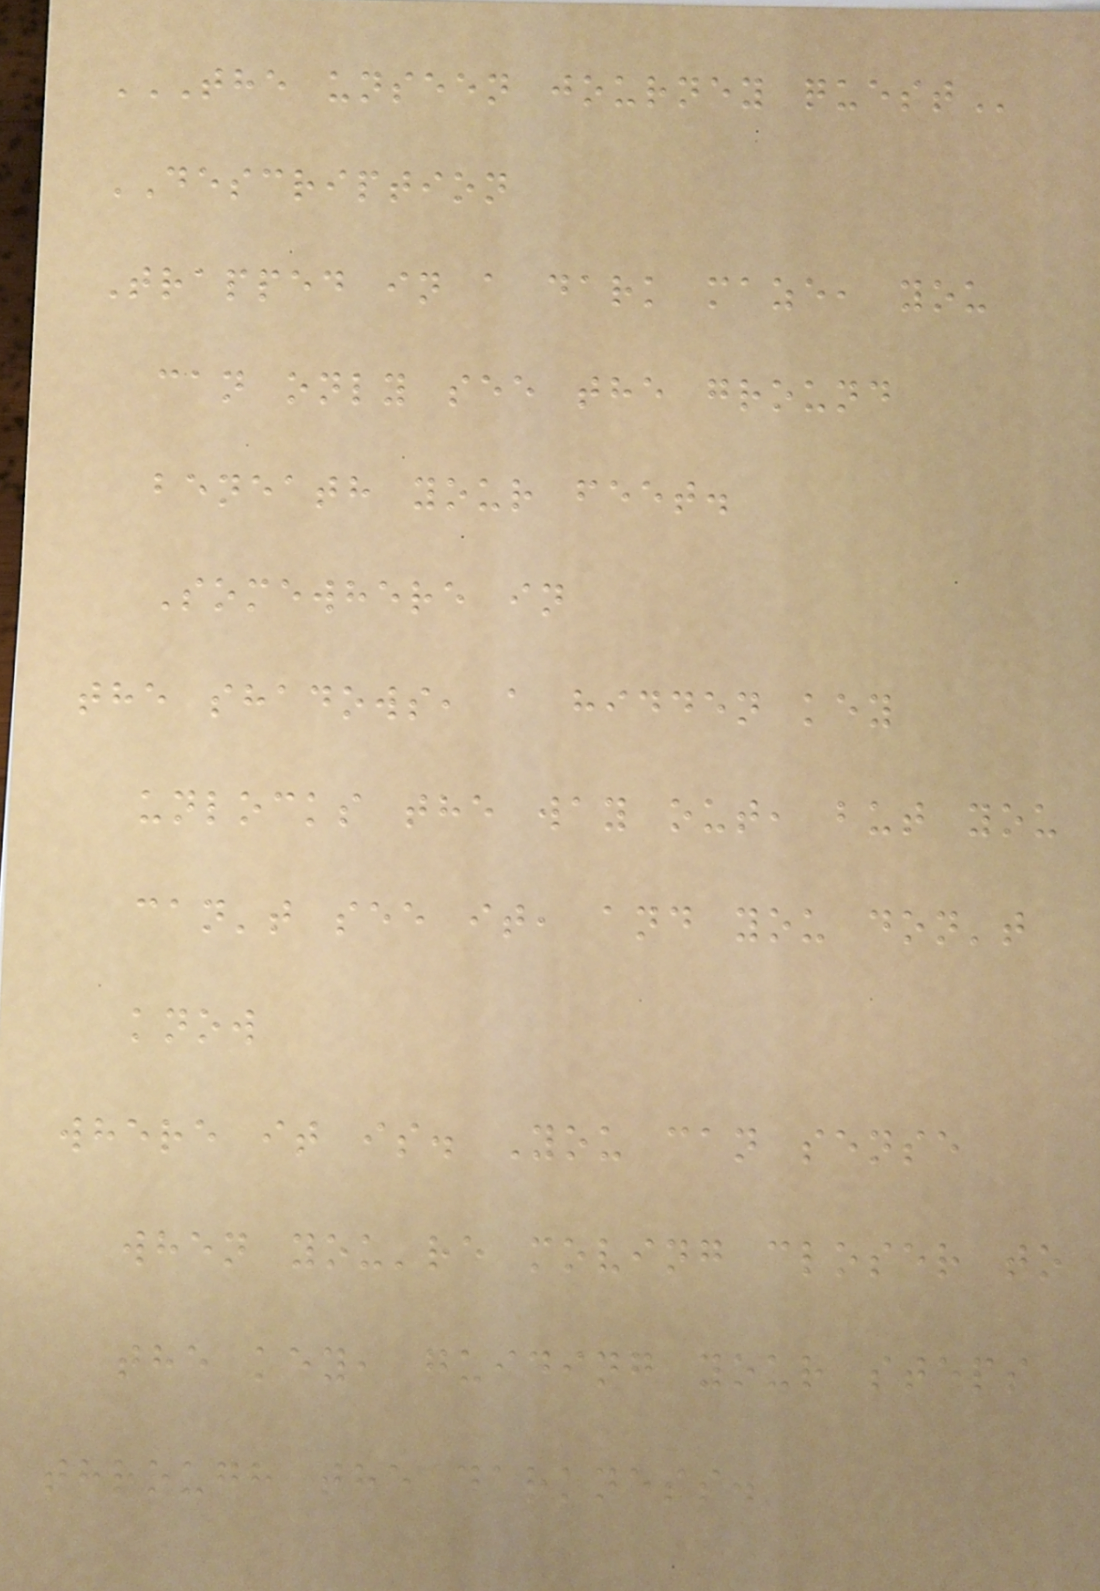THE UNSEEN JOURNEY QUEST
DESCRIPTION
Trapped in a dark maze, you
can only see the ground
beneath your feet.
Somewhere in
the shadows, a hidden key
unlocks the way out, but you
can't see it, and you don't
know
where it is. You can sense
when you're moving closer to
the key, guiding your steps
through the darkness.
